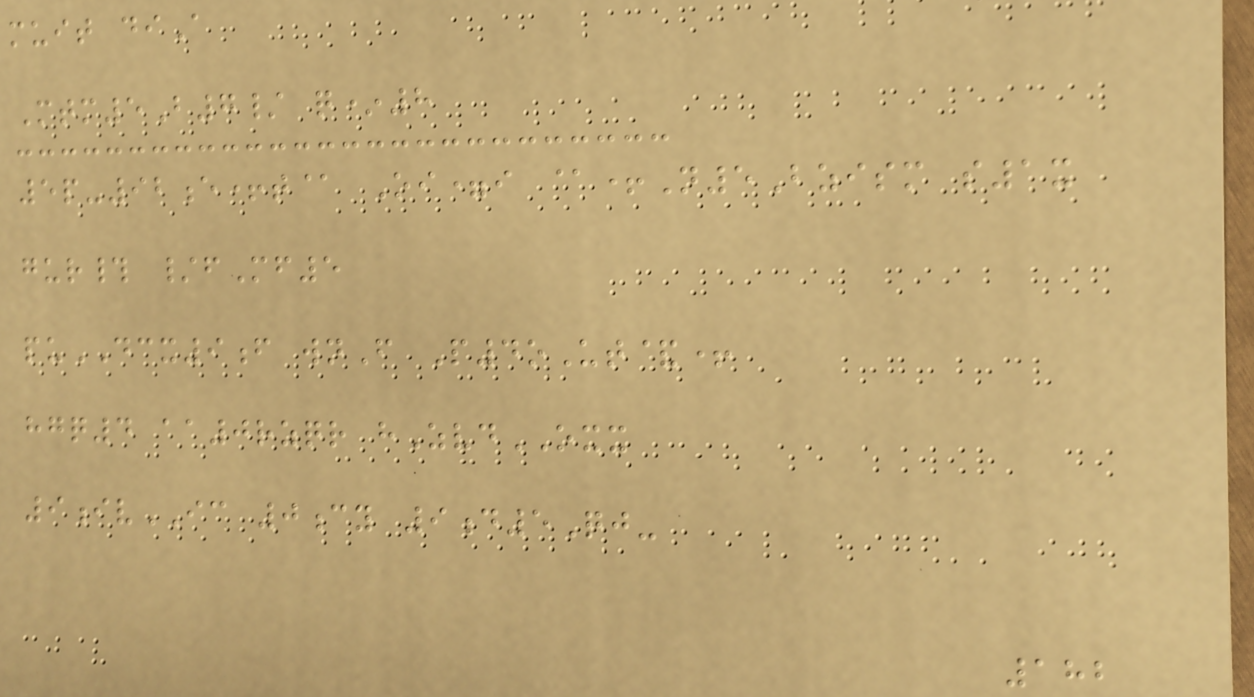muit diA
Mtm5B7/ q*8
5p-92e+t@ Oi=i @+N5Bzism s1x
gur# /fMf5
puDCX9f wnF P4oUt&+
hgq4 aa0rzqr hZvdOXX
9ivIC 0cy 9d5Qj-
182
